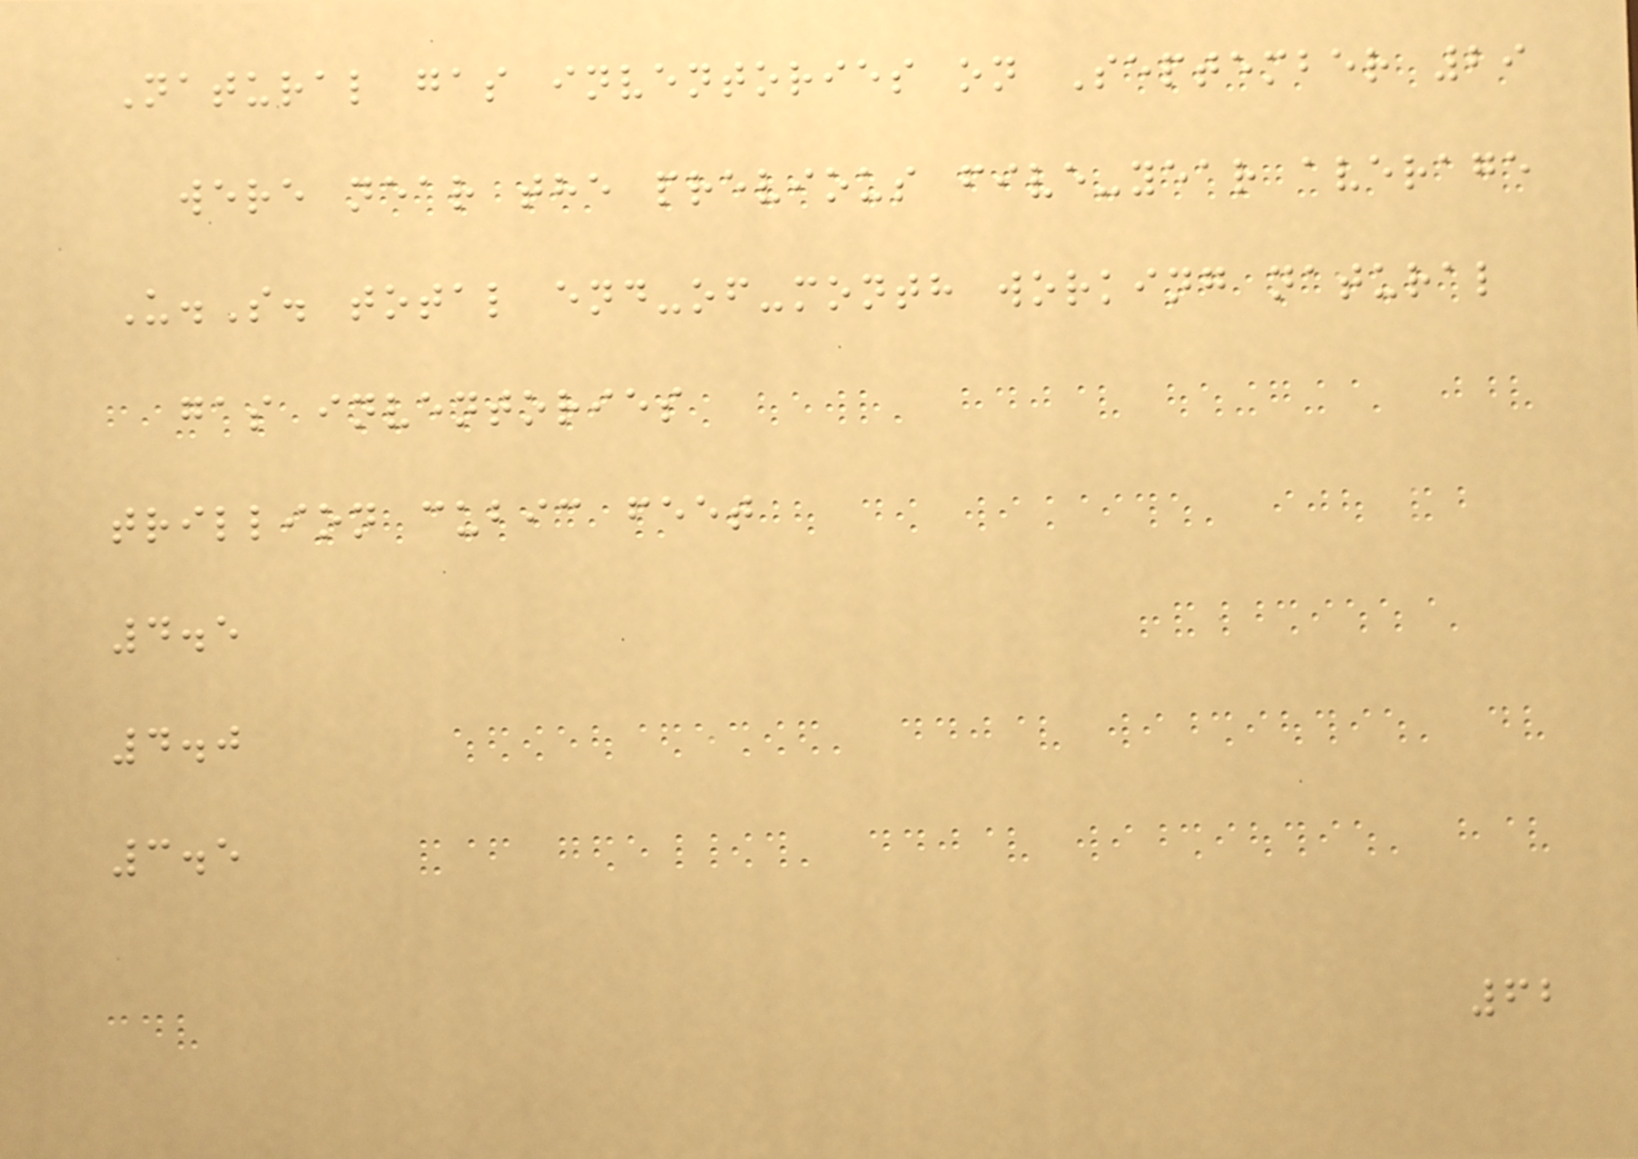Natural gas inventories on September 29
were near the previous five-year average
U.S. total end-of-month working natural
gas inventories
trillion cubic feet
4.5
4.0
3.5
62
